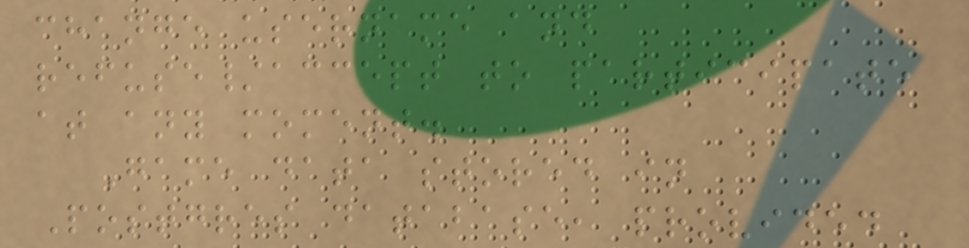change username and
refuse/accept to participate
at any moment.
Game data stored in
Postgres database, provided
